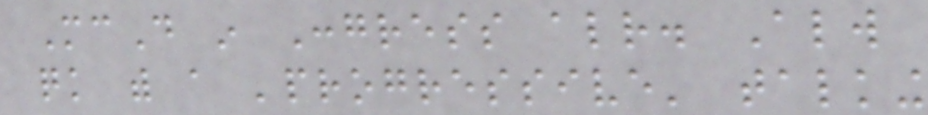McD in Congress already. Always
quick with a 'progressive' talking
